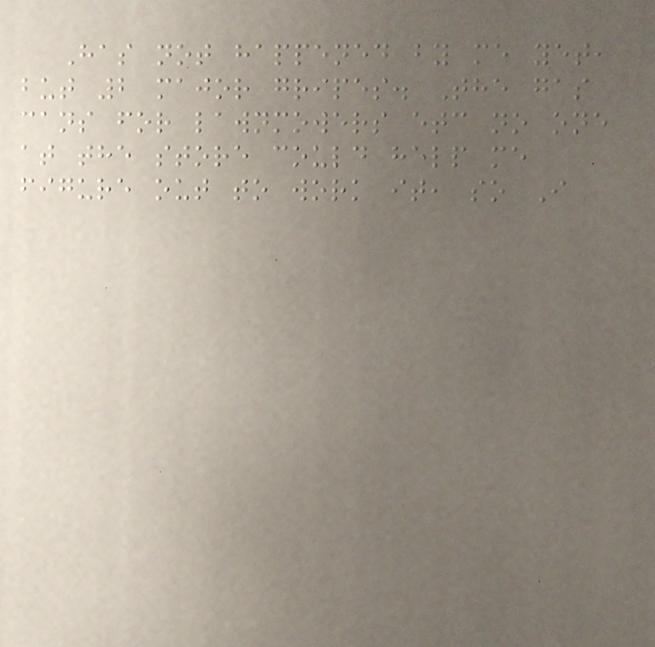Has not happened by me yet,
but 2 major gripes. The gas
cans for lawnmowers etc no one
at the store could help me
figure out to work it, so I
